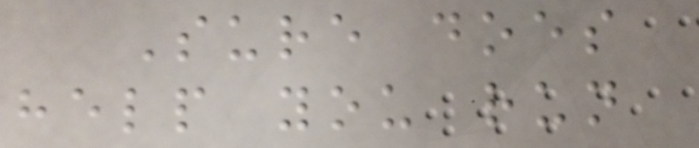Sure does
help you run
